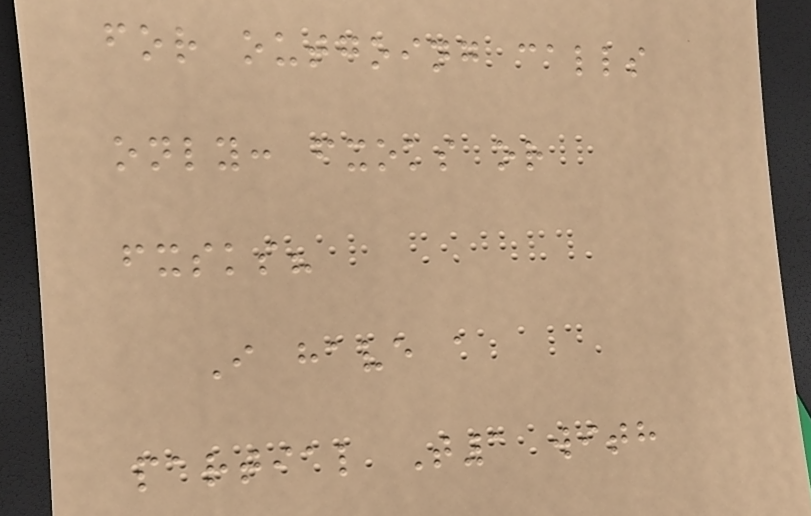for outgoing calls
only: fxoks or
fxsks?
I have a
partial T1 with
